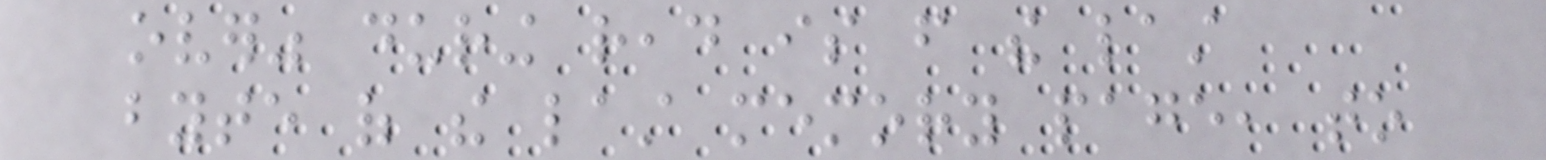over" during read is from the last
byte of the last memory page, to
